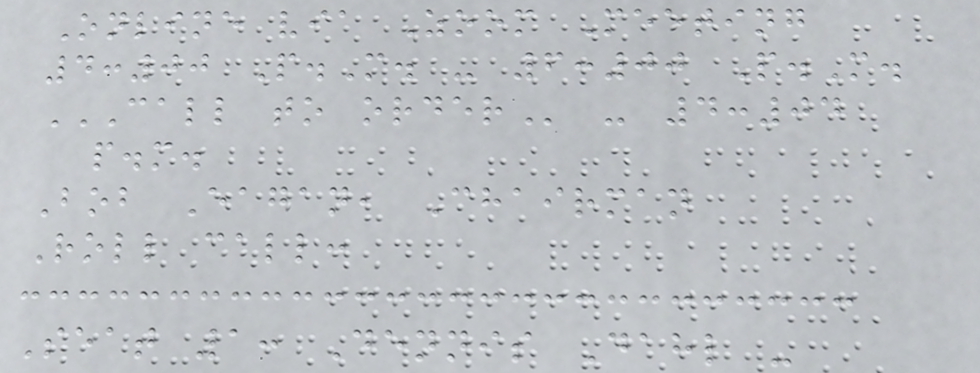Online via Zoom Meeting
4:00 P.M. - 6:00 P.M.
CALL TO ORDER - 4:04
p.m.
Bob Eagan, Chairman
Roll call:
Seat 1: Dennis Dahl -
